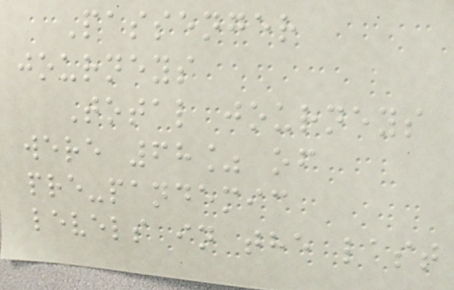Passenger
journeys
Total journeys
were 68% of
pre-pandemic
levels in the last
